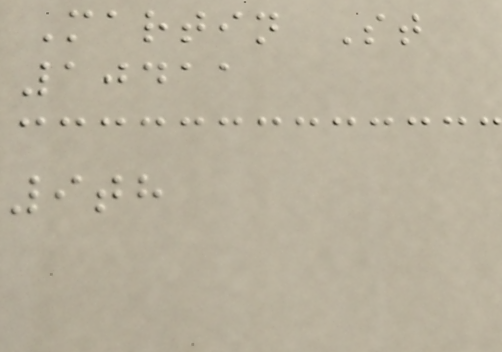Martin St
10411
9th
